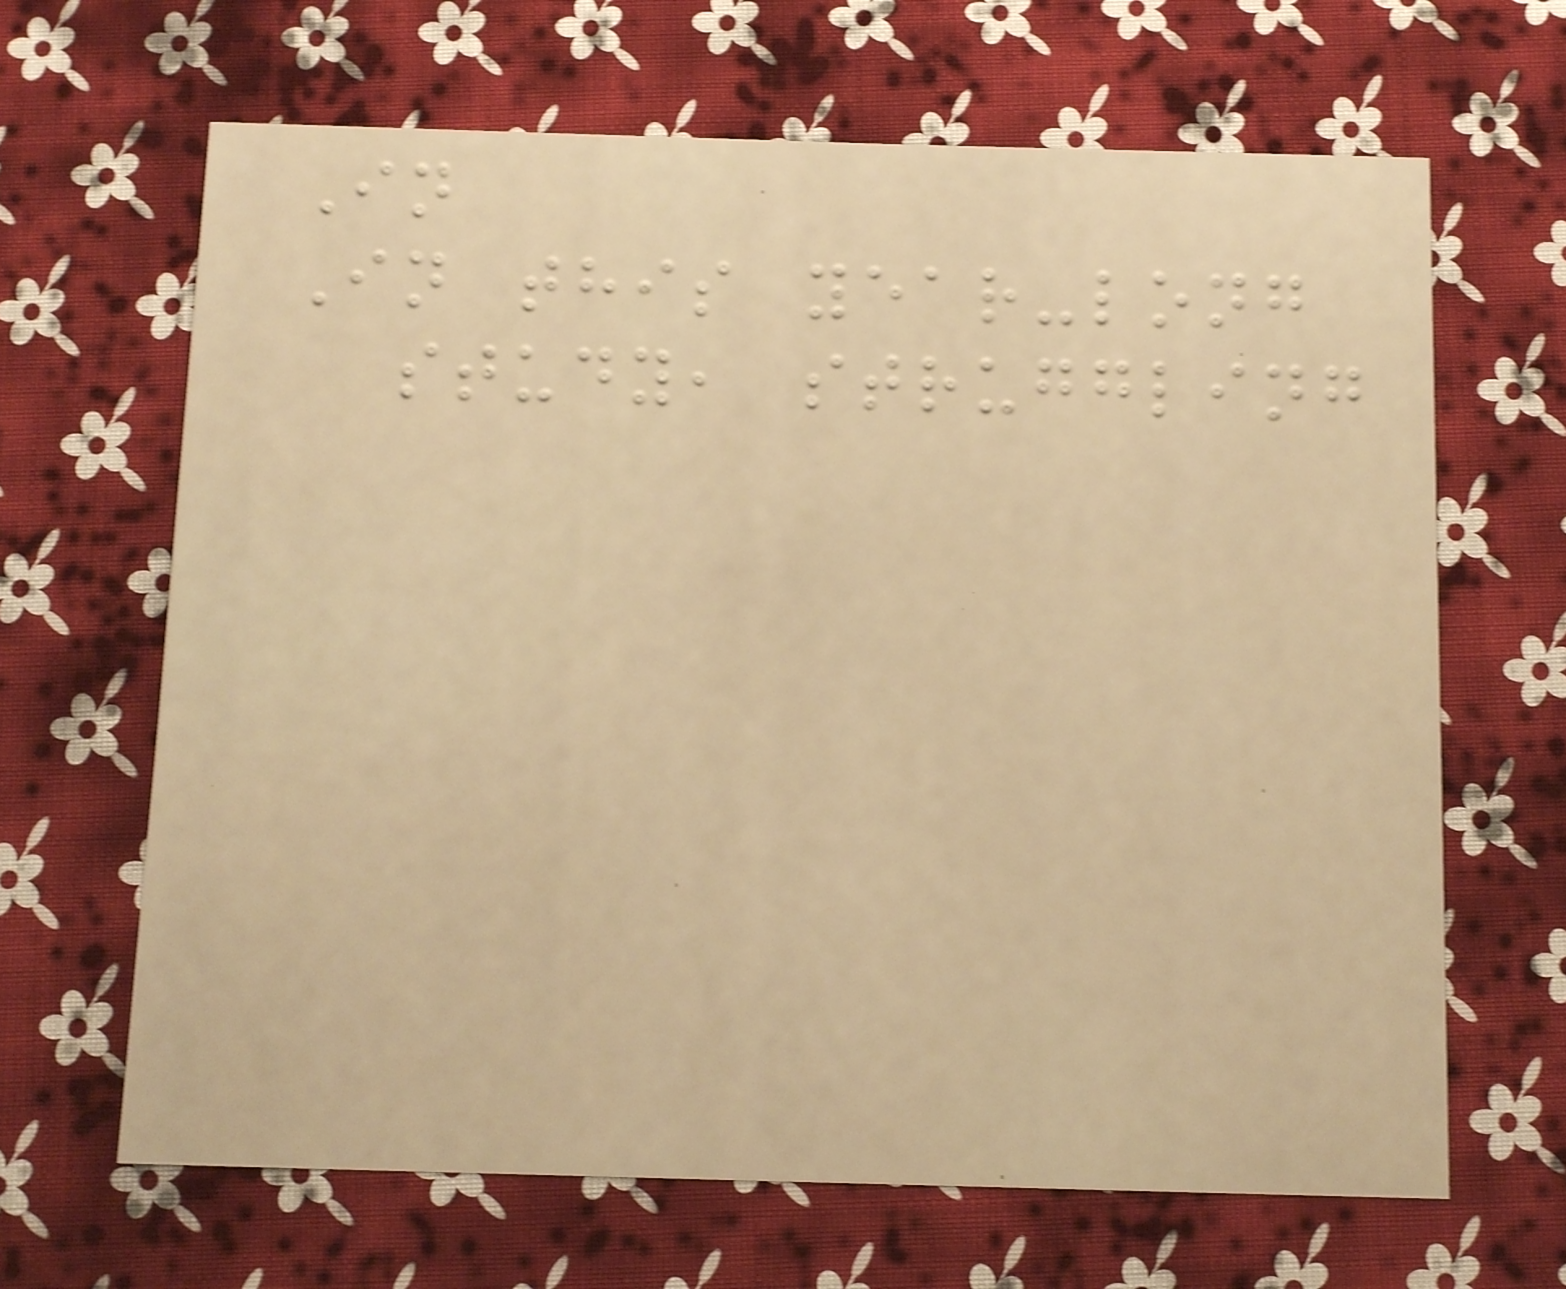In
In this year-long
study, struggling
